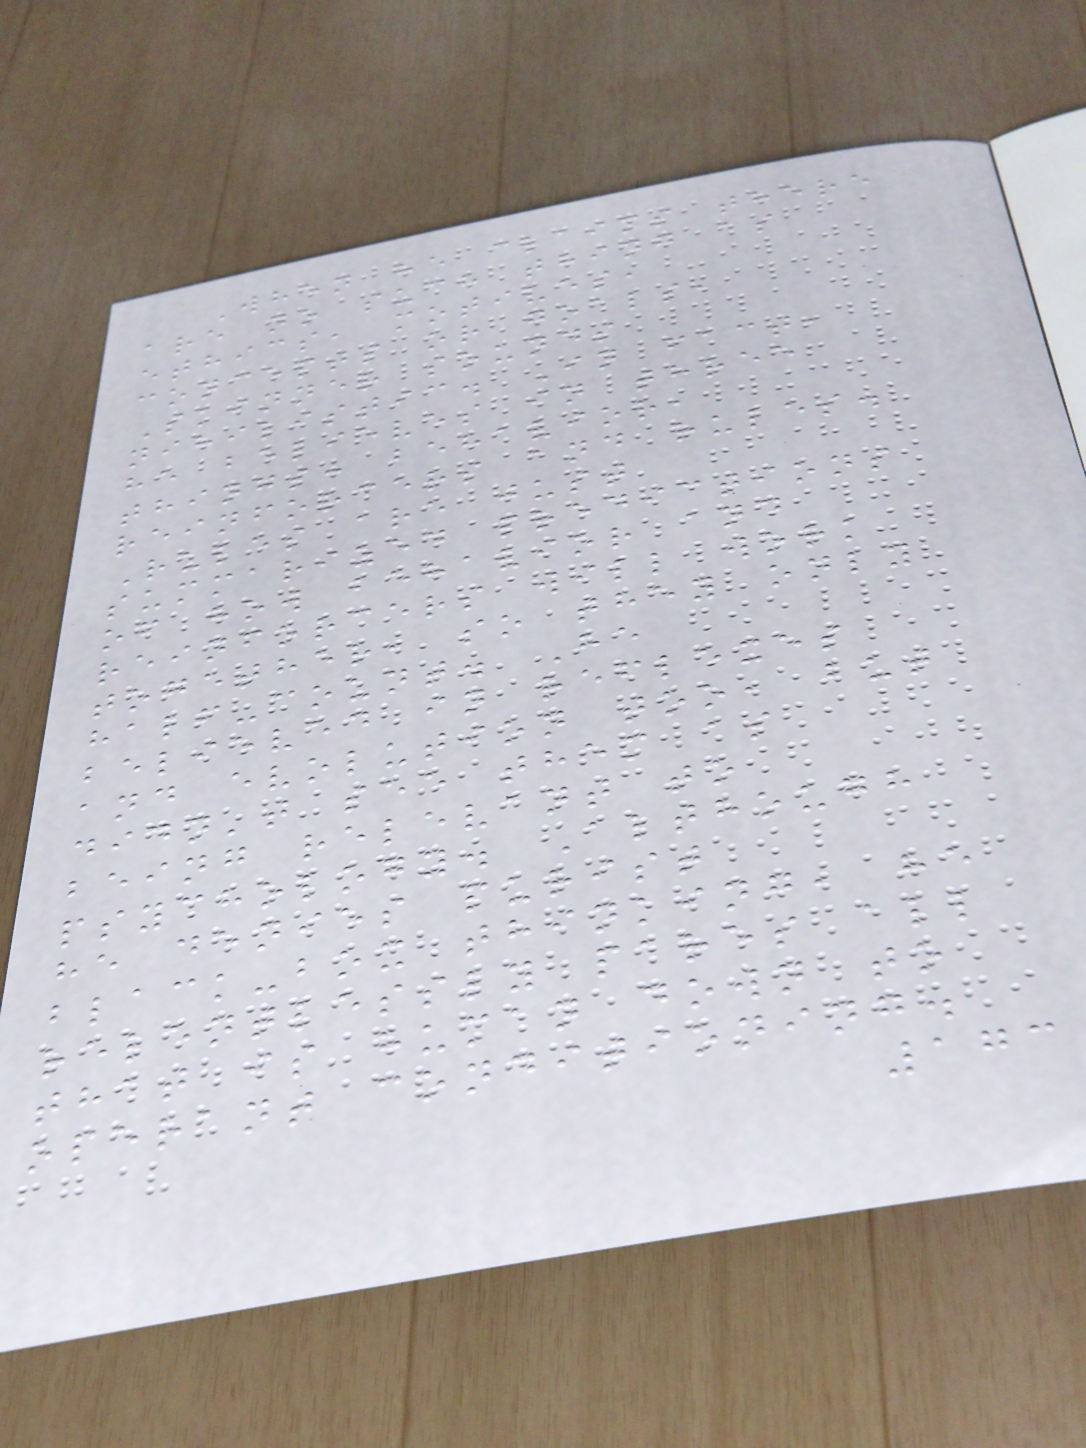When he claims there
are no such thing as
ethics, motives,
concepts or goals,
Skinner sounds
nihilistic. In fact,
he believes in three
things: behavior,
reinforcers and rules.
Rules are just
summarized predictions
of how behavior and
reinforcers will work
together, so they only
half-count. He
believed in reflexes
and evolution too, but
didn't see them as
being relevant to
psychology. Although
he denies purist
black-box thinking, he
relentlessly pares all
that is human down to
operant conditioning.
173
